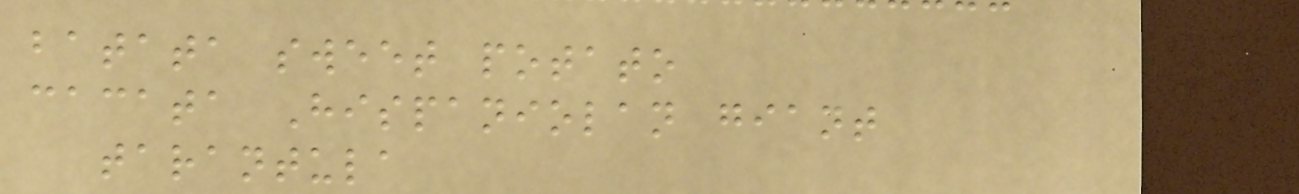batata sweet potato
cacata Hispaniolan giant
tarantula
